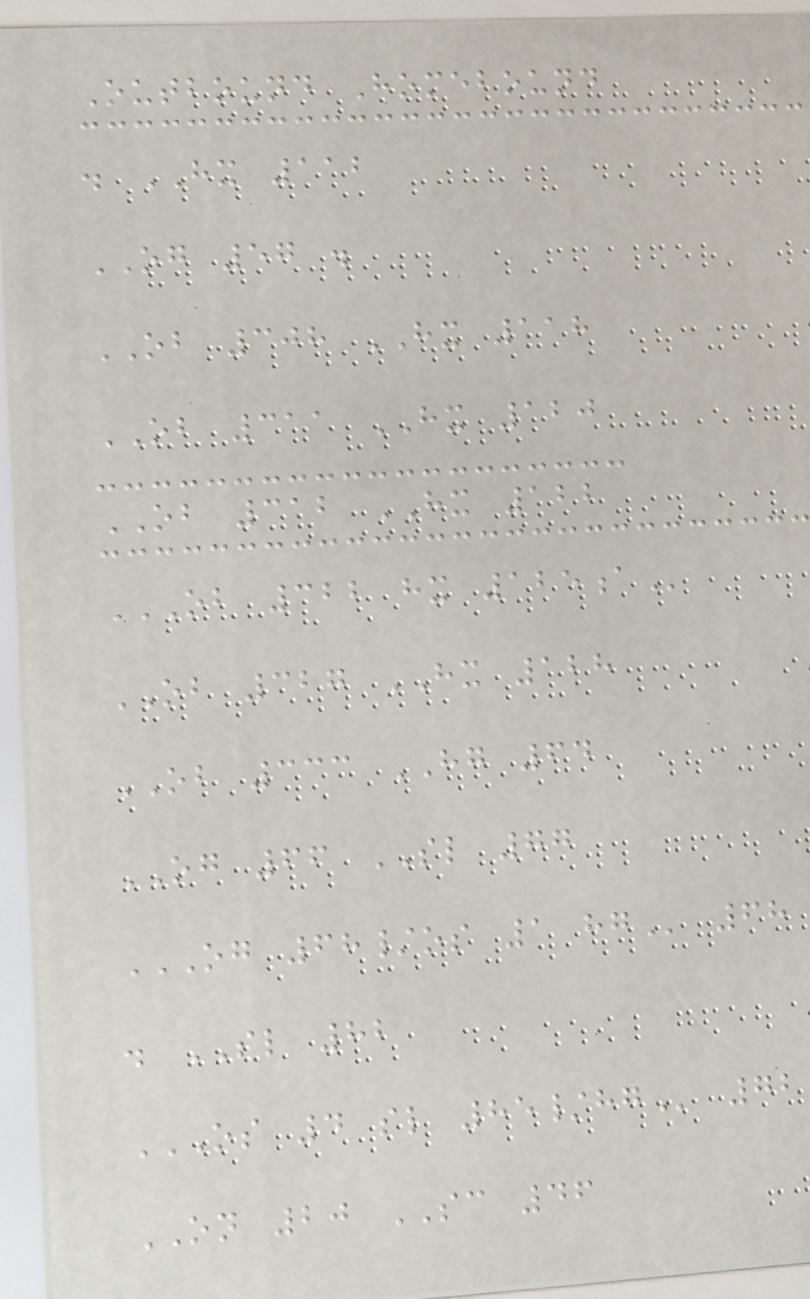Outbound Homebound
. HX 112
OG 57 .
OB 308 HX 118
OB 311 HX 120
OB 312 HX 122
OB 322 HX 125A
OB 327 HX 128
OB 333 HG 64
OG 66 SL 77
OG 68/OS 1 HG 68
. SL 82
OS 4 SL 85/HG 72
ON 20 SC 46
